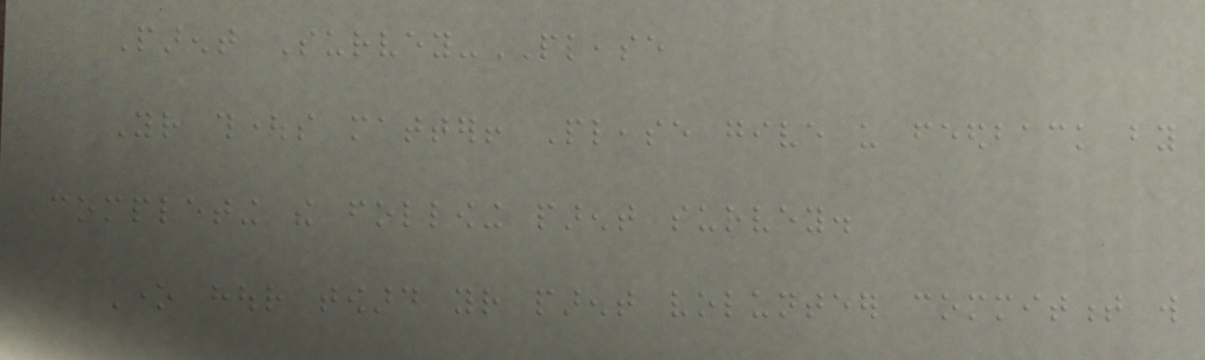Parent Survey-PLEASE
Your thoughts matter! Please give us feedback by
completing the following parent survey.
One hour toward your parent volunteer commitment will
